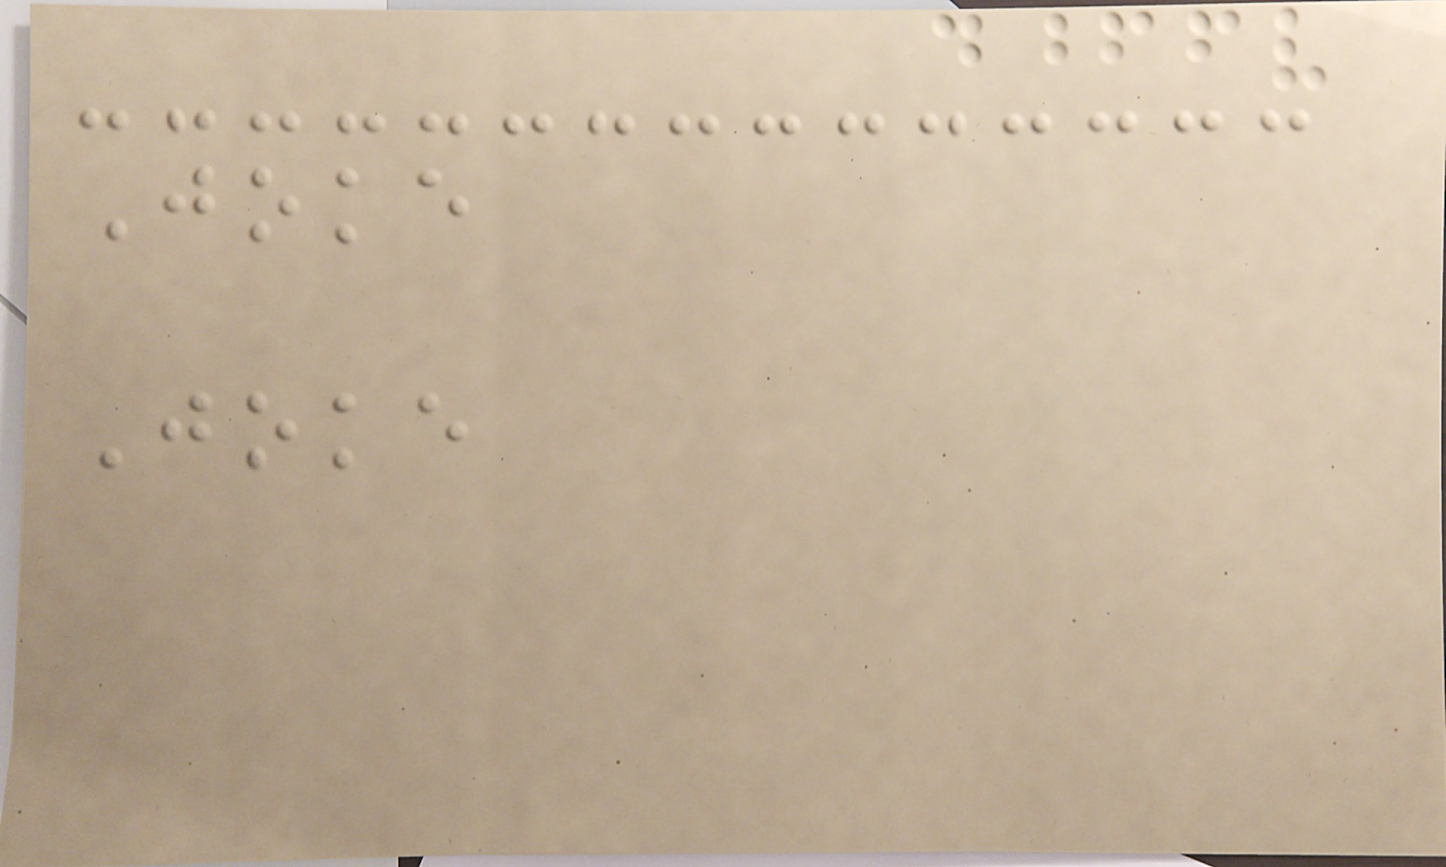Joke
Joke
